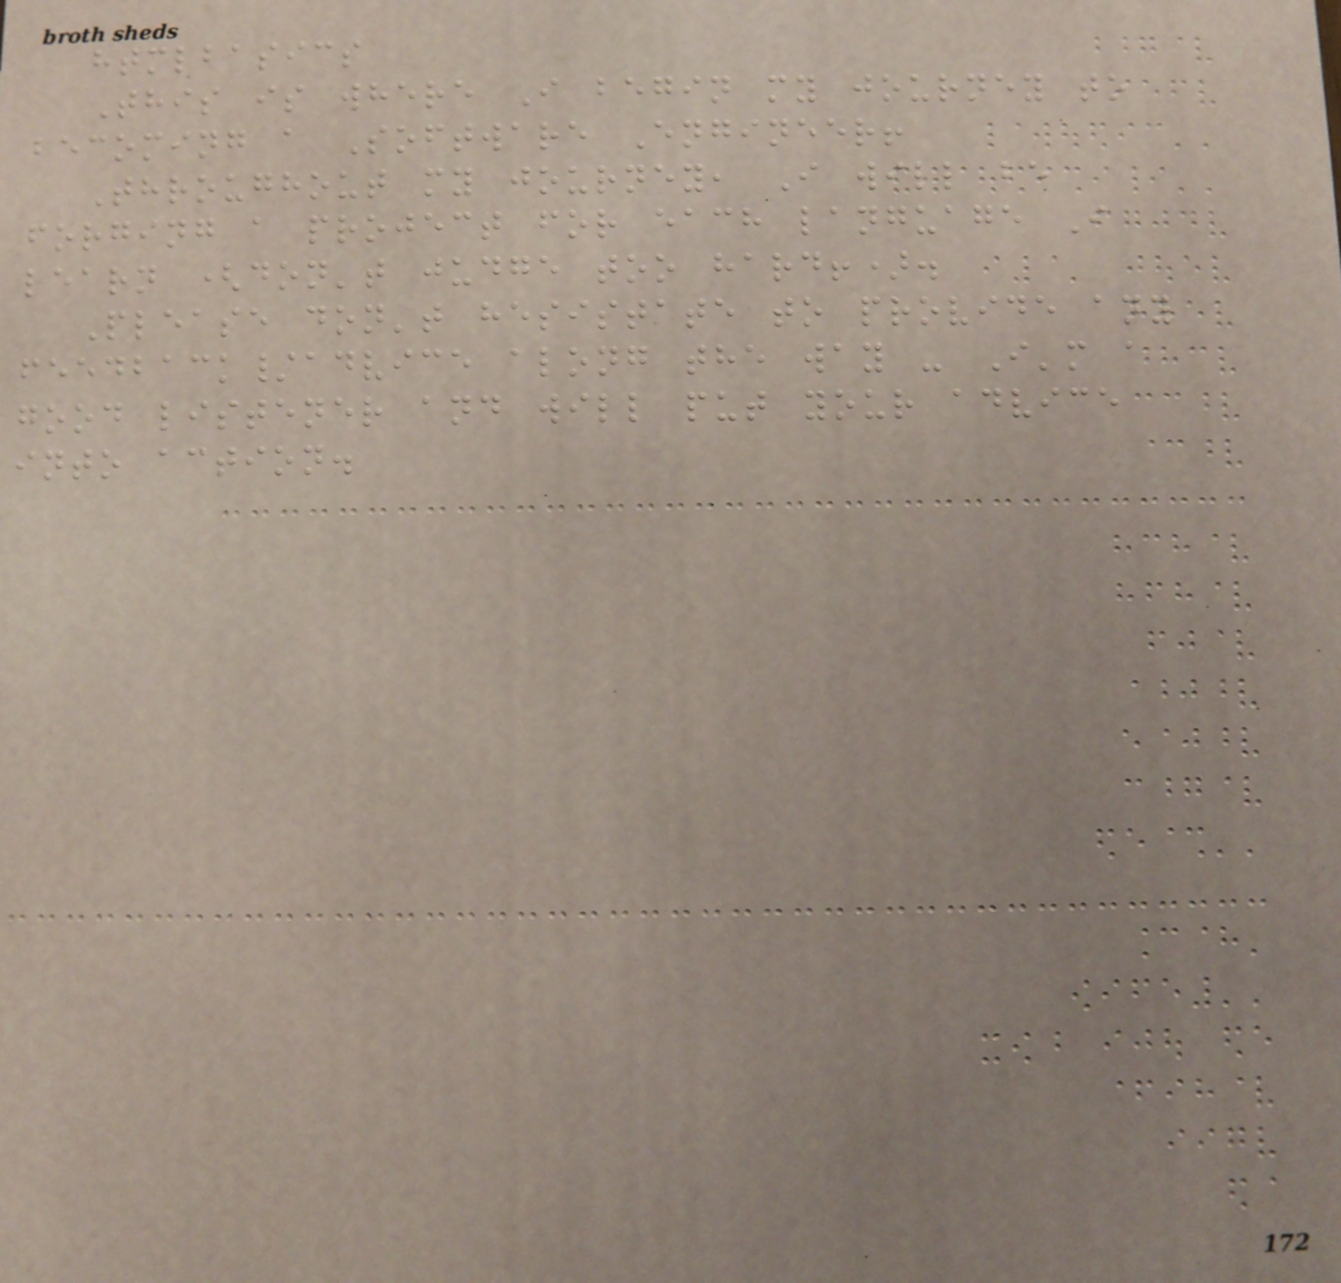htmlbasics
This is where I begin my journey to
becoming a Software Engineer!
Throughout my journey, I will be
forging a project for each language I
learn (don't judge too hard!).
Please don't hesistate to provide any
feedback/advice along the way - I'm a
good listener and will put your advice
into action.
